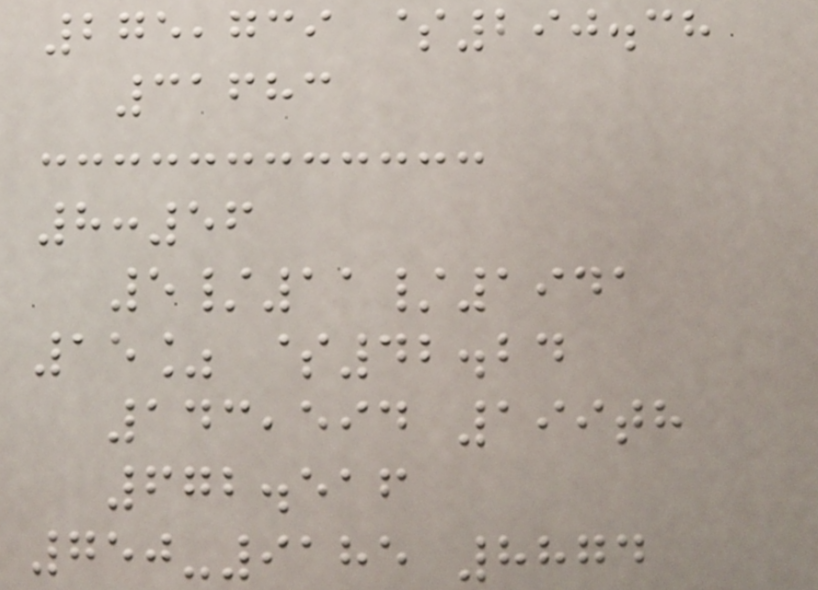275,739 $290.38
31683
8:56
5/11/1941
15% $42.24
143,594 199th
672.516
750-9185 8874
